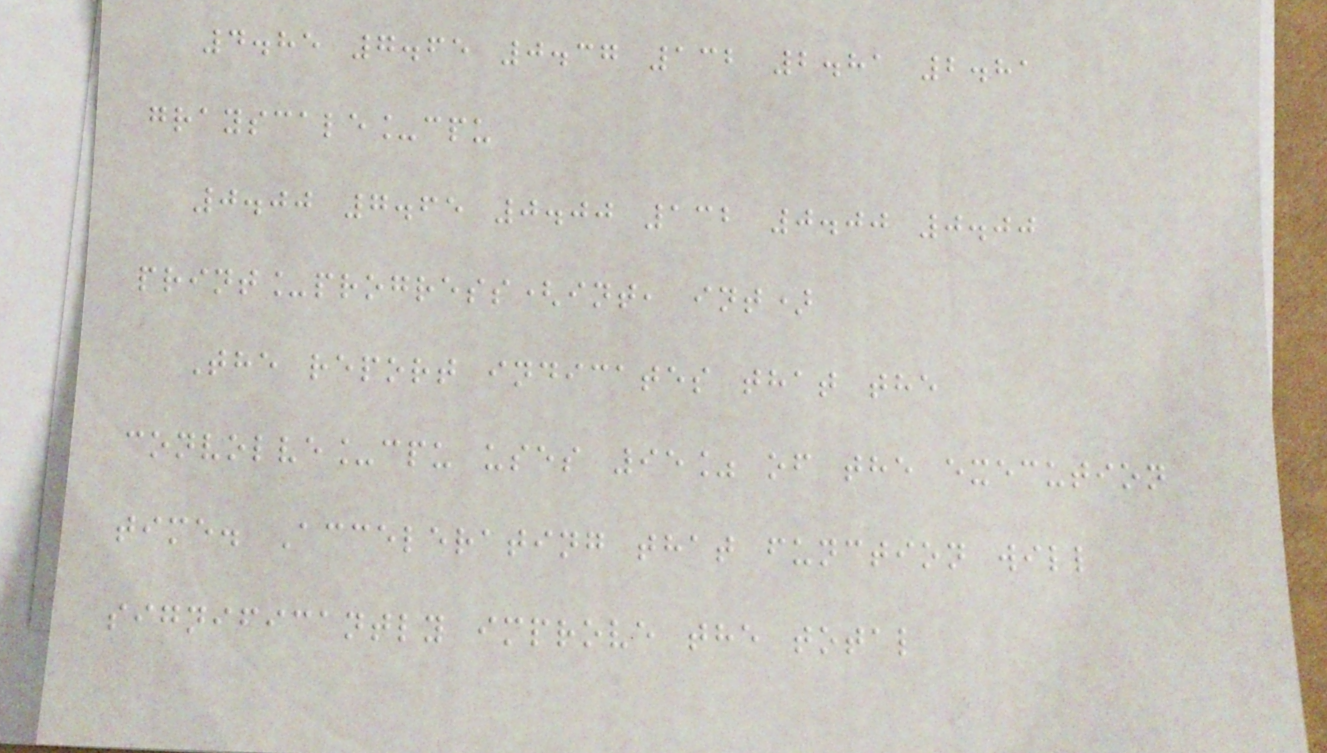4.85 7.65 0.37 132 2.81 2.81
grayscale_cpu
0.00 7.65 0.00 132 0.00 0.00
print_progress(int, int)
The report indicates that the
convolve_cpu uses 95% of the execution
time. Accelerating that function will
significantly improve the total
